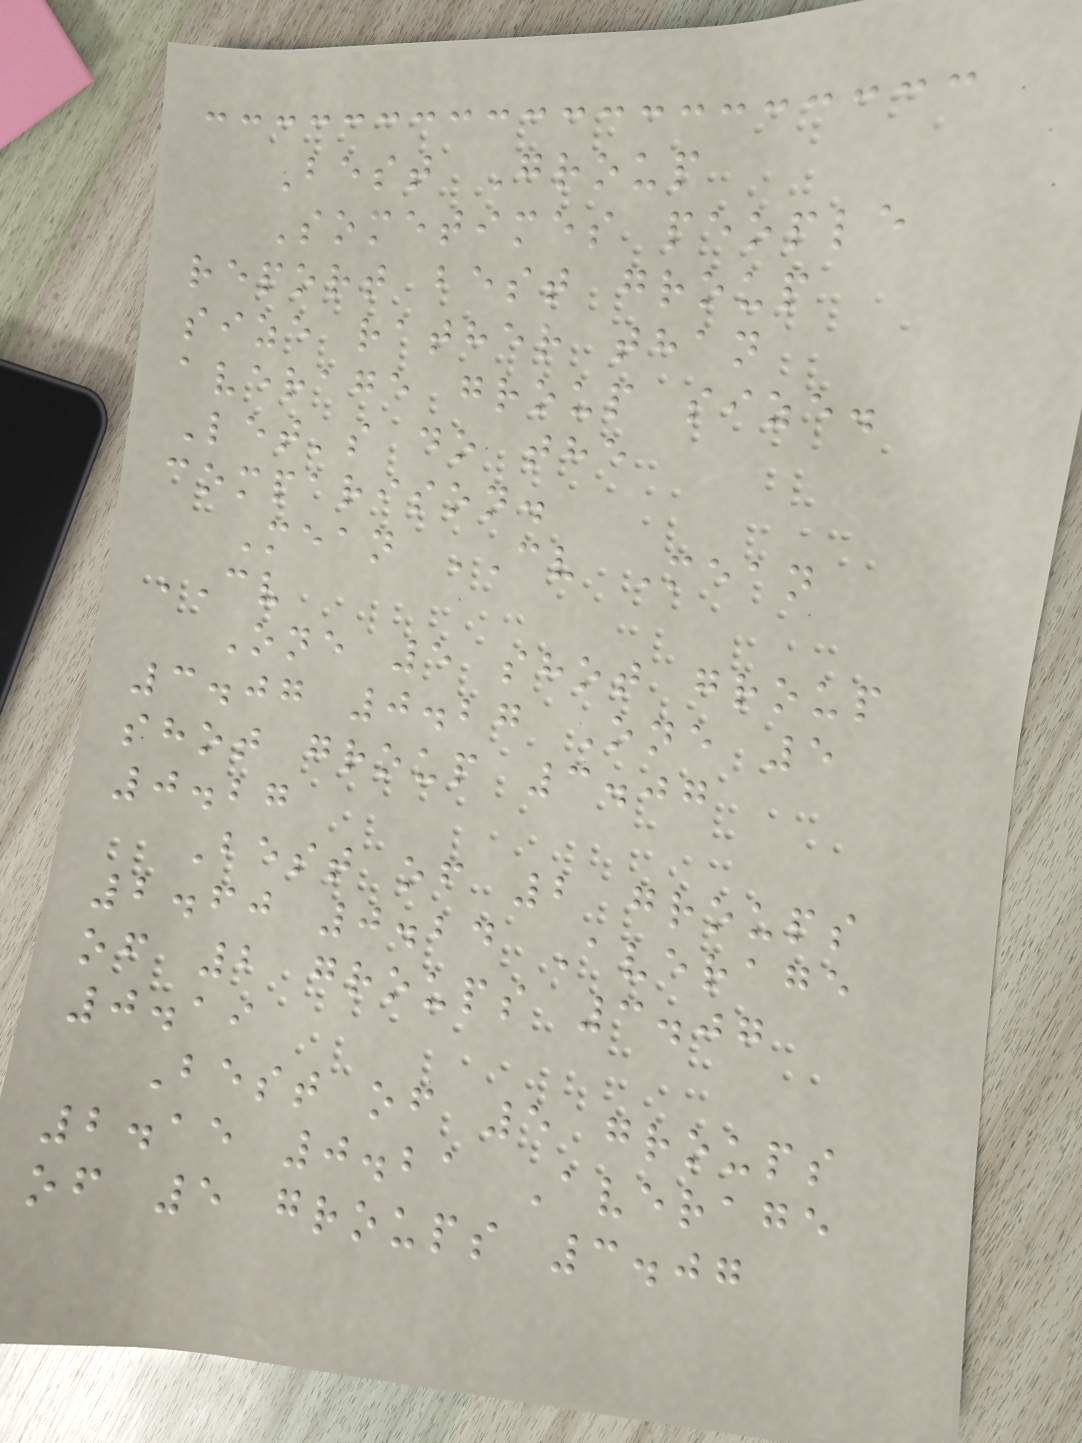Best Group
Sometimes people
report best group
size rather than
average group size.
Let's do the
comparison.
Mean CV Mean
CV
One 5 shot group
3.07 0.27 One 5
shot group 3.07
0.27
Best of 2 groups
2.60 0.24 Average
of 2 groups 3.07
0.19
Best of 5 groups
2.15 0.21 Average
of 5 groups 3.07
